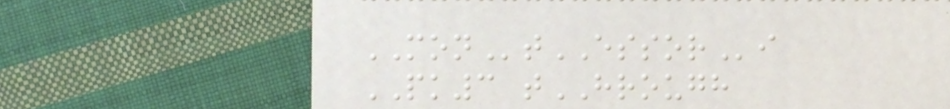MONtESSORi
PK3 tHROUGH
